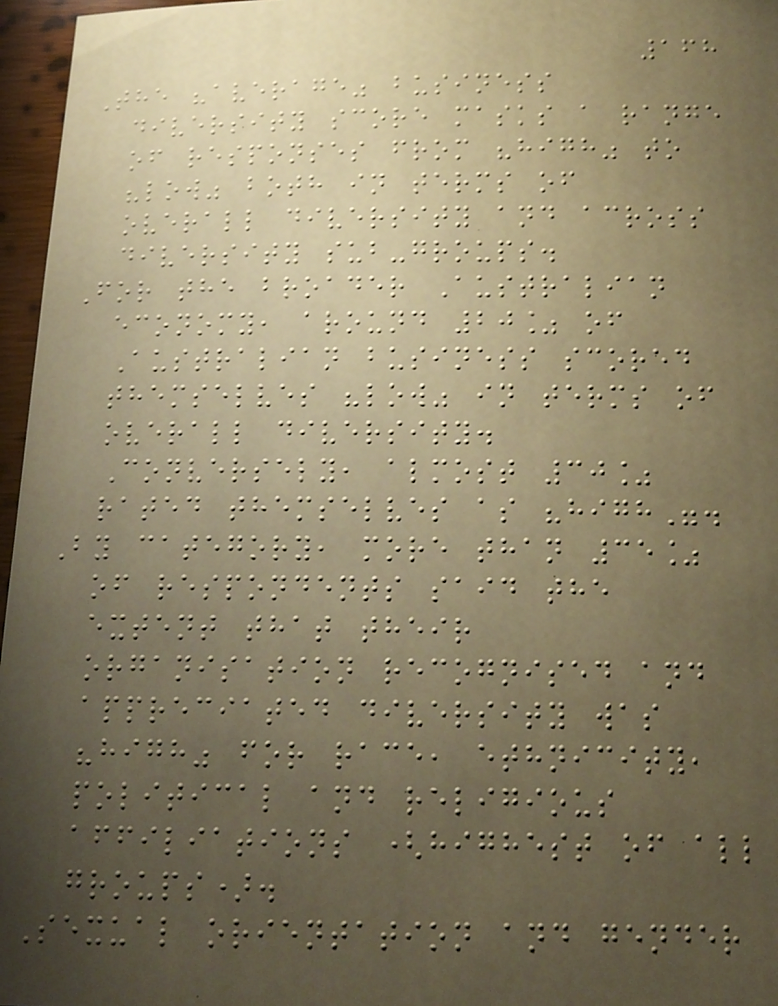168
The "average" business
diversity score masks a range
of responses from "high" to
"low" both in terms of
overall diversity and across
diversity sub-groups.
For the broader Australian
economy, around 20% of
Australian business scored
themselves "low" in terms of
overall diversity.
Conversely, almost 30%
rated themselves as "high".
By category, more than 35%
of respondents said the
extent that their
organisation recognised and
appreciated diversity was
"high" for race, ethnicity,
political and religious
affiliations (highest of all
groups).
Sexual orientation and gender
